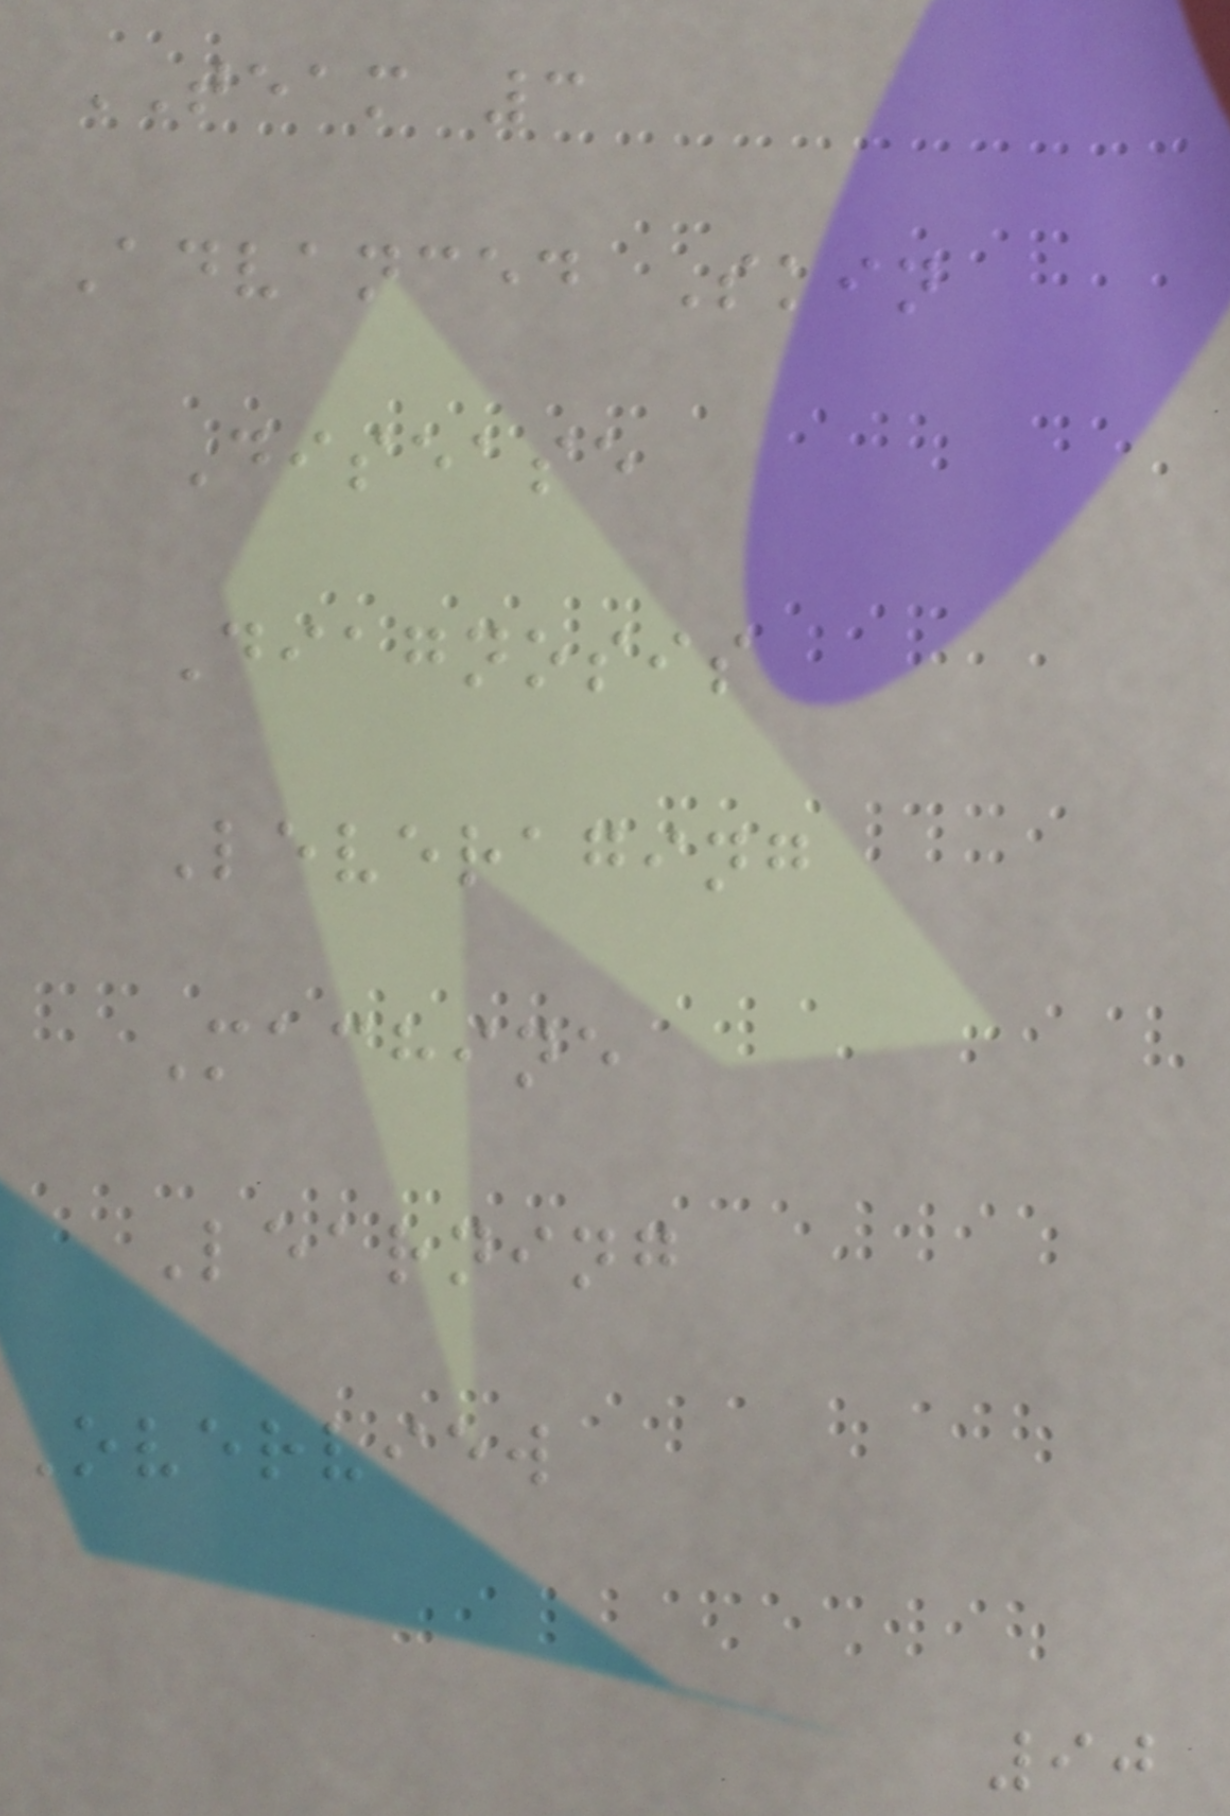TEAM 3
Advanced Skin
Disease
Diagnosis
Leveraging
Machine
Learning
Overview
90
